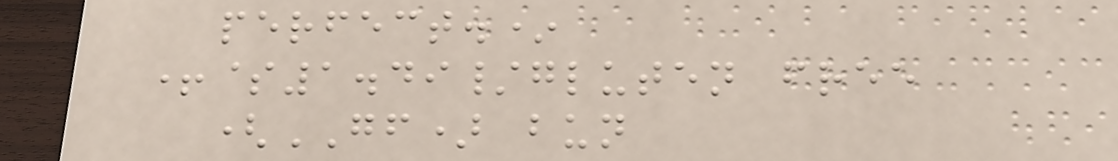perfect.*
+$1.49/gluten free
(GF) bun
